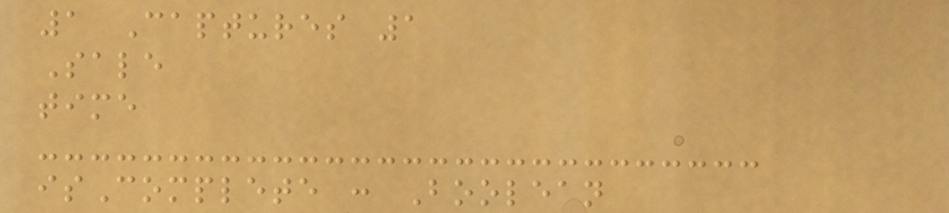1 Captures 1
Sale
time
isComplete : Boolean
